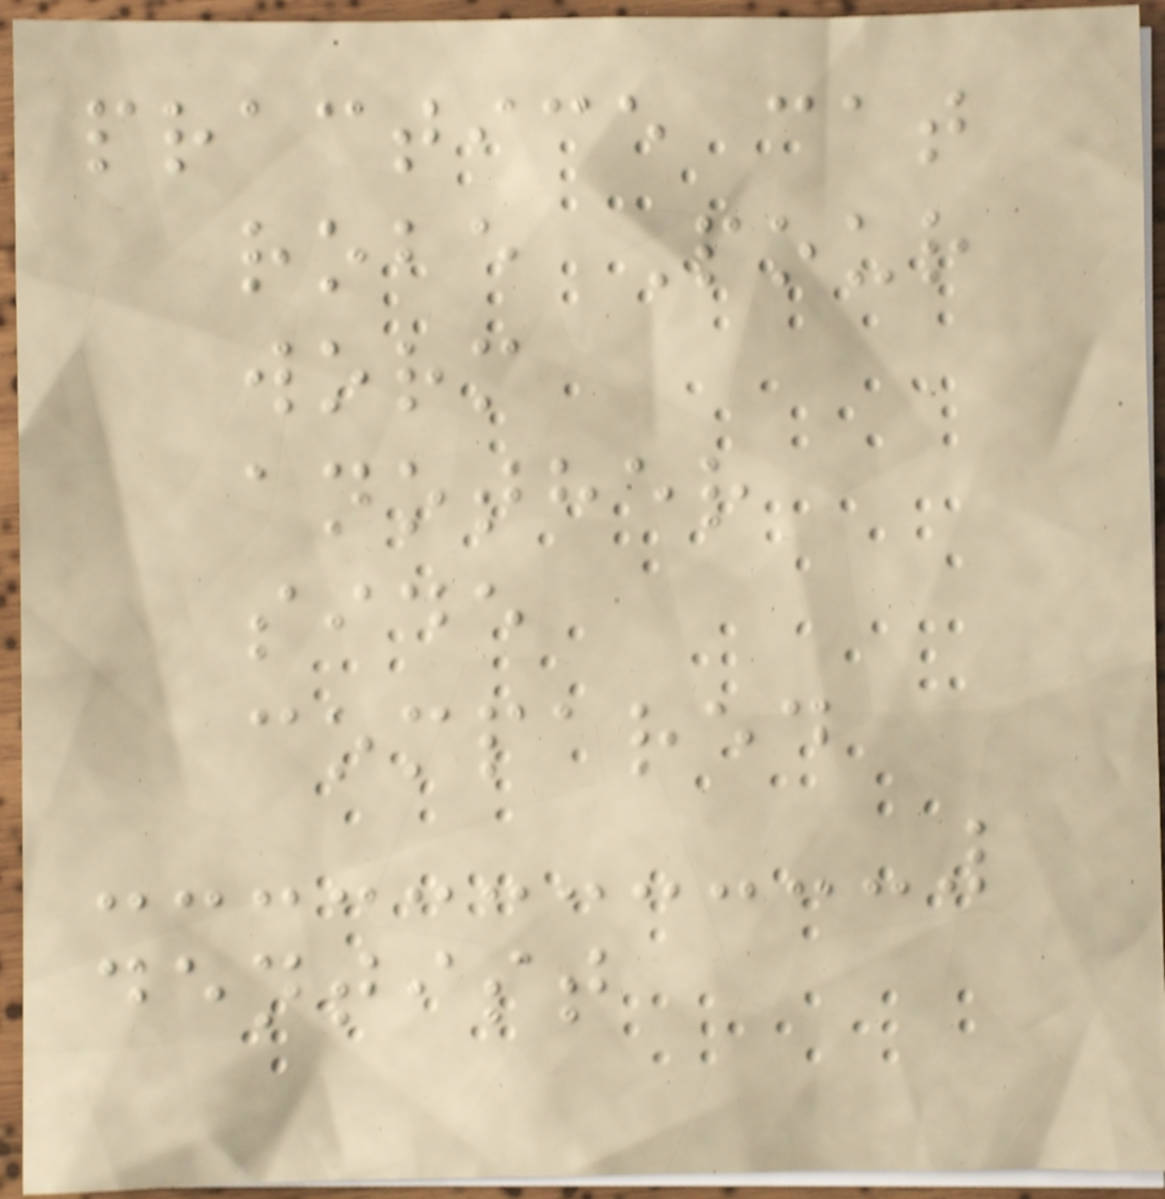practice cat
robe Pour
worm
another
side
compared
dentist
